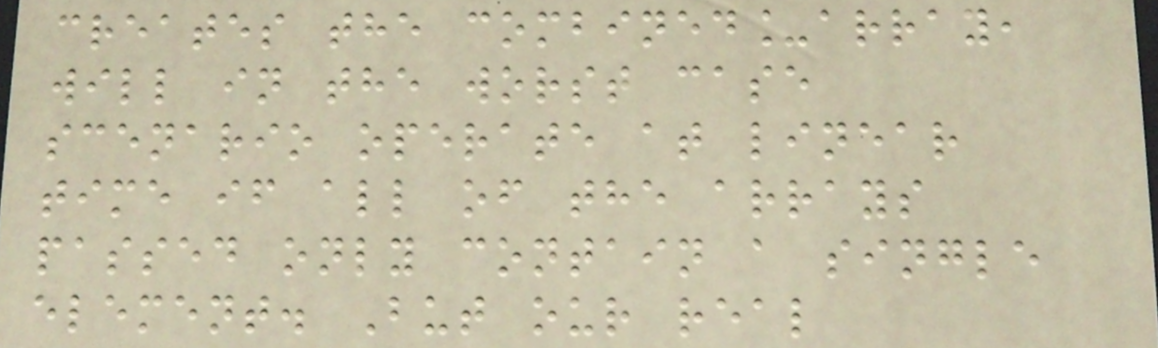creates the combined_array,
will in the worst case
scenario operate at linear
time if all of the arrays
passed only contain a single
element. But our real
